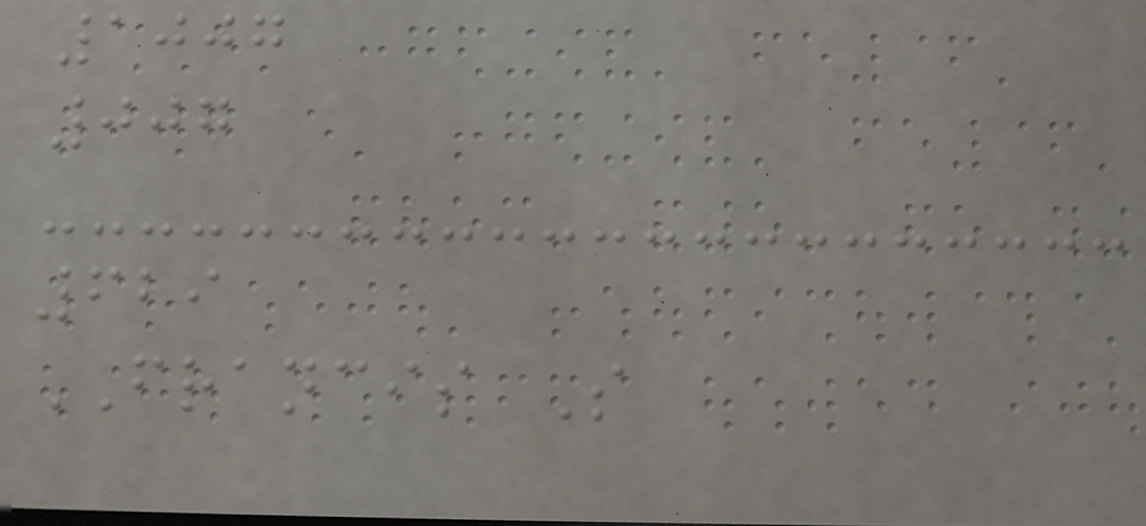1007
007
629
FRANCIS S
